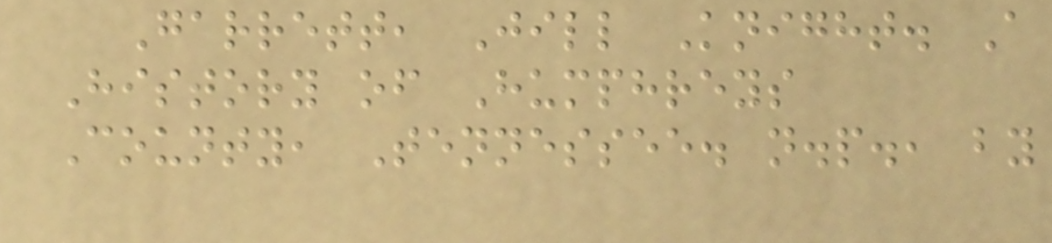Garrett, Jill Knight. A
History of Humphreys
County, Tennessee. n.p., by
